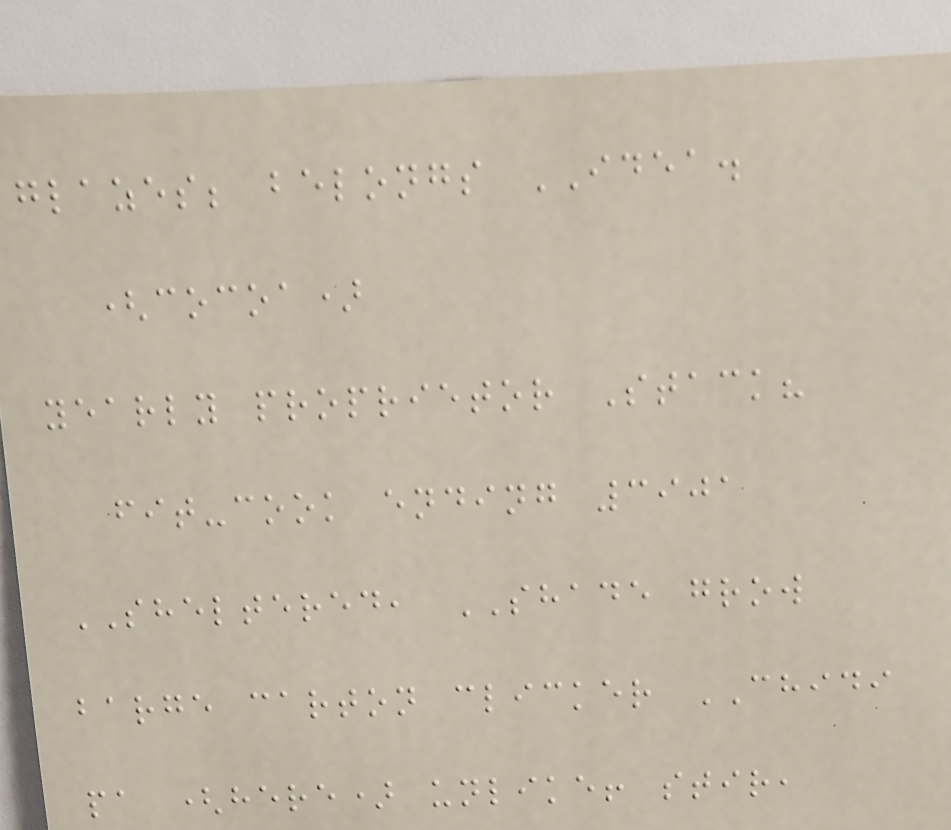glazes; belongs IDEA.
(cocoa)
yearly proprietor Stack?
fit-cook ending 3901
SHELTERED, SHADE grow
barge carton clicker CHIDI
pa (here) unlike! stir,
